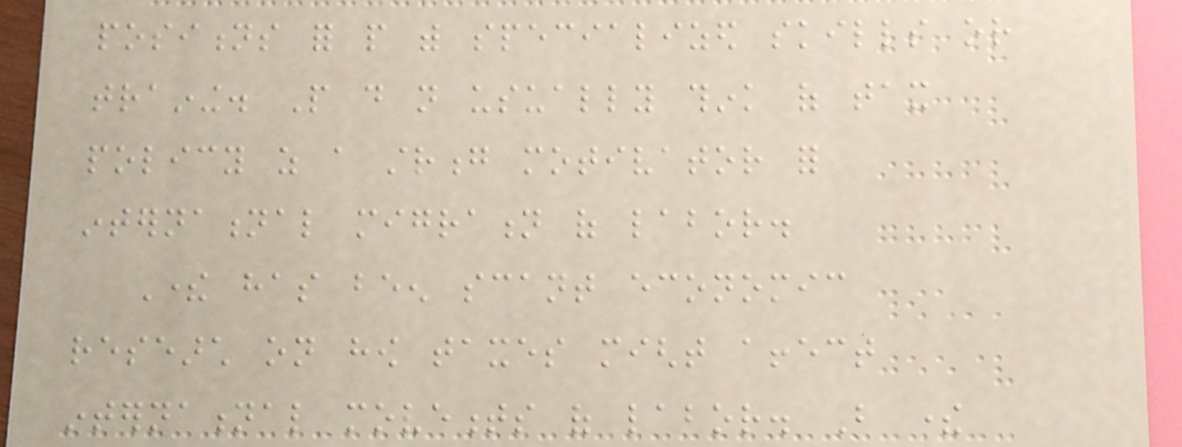positions for people with specialized skills or
training. People do not usually think of tax
policy as a strong motivator for
international migration of labor.
There has been scant economic
research on how taxes might affect
international movements of labor. But there
